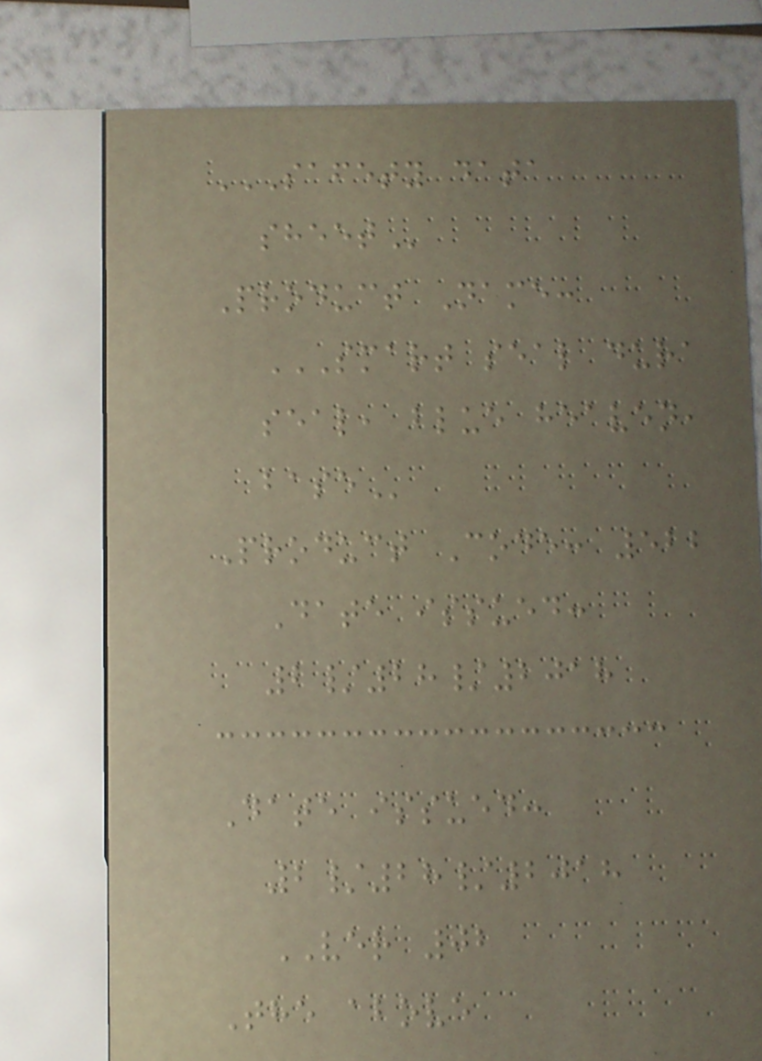SAFETY DATA
SHEET
Product Name:
SMART SEAL DURA
SEAL, BLUE HEAVEN,
BASE
Product Code: 522
Date issued:
2/28/2018
Date issued:
2/28/2018
VER 02
The above
